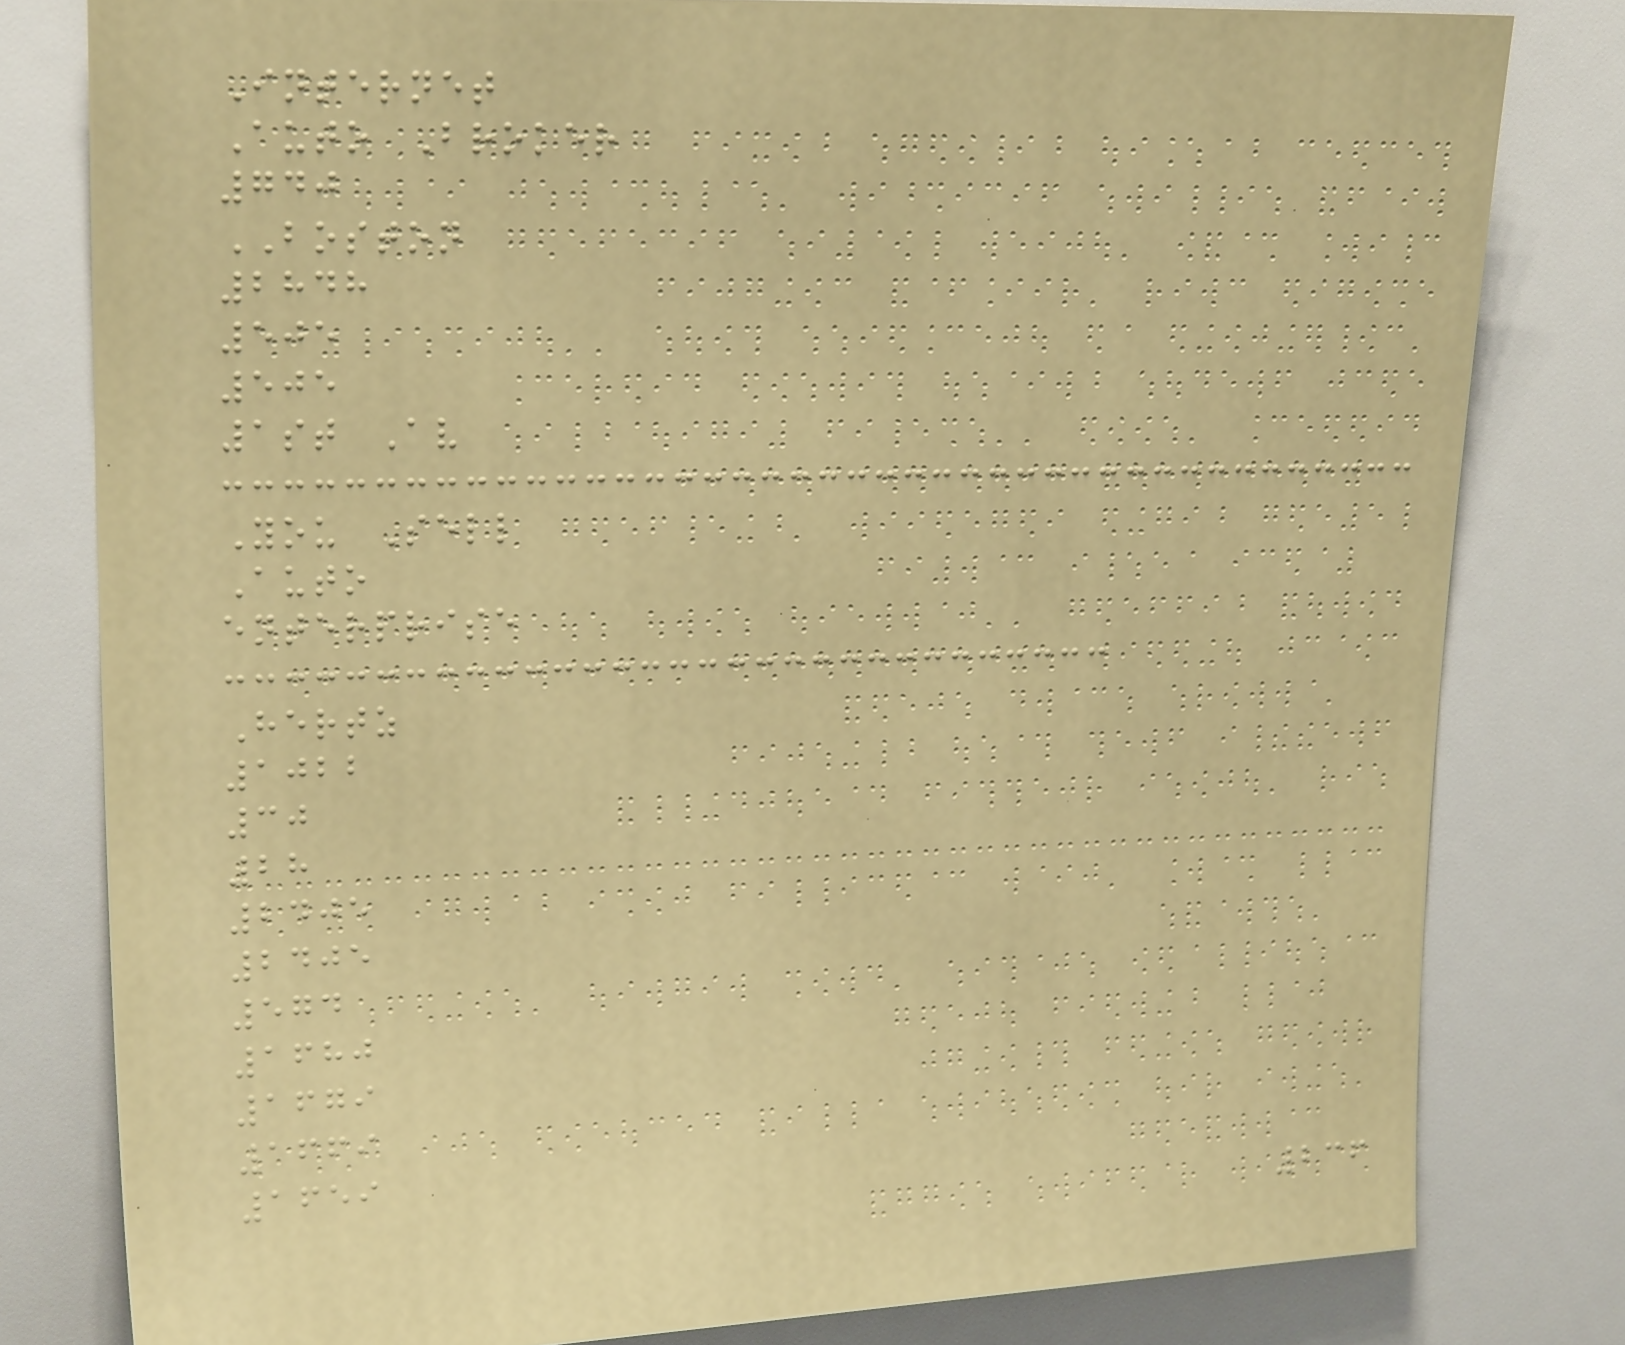Internet
Auto Broker
740
BOSTON
2848
505
505
1st Av
You Sell
Auto
enterprise
Hertz
1022
30
28
2405
2405
574
1680
1679
1669
1659
236
